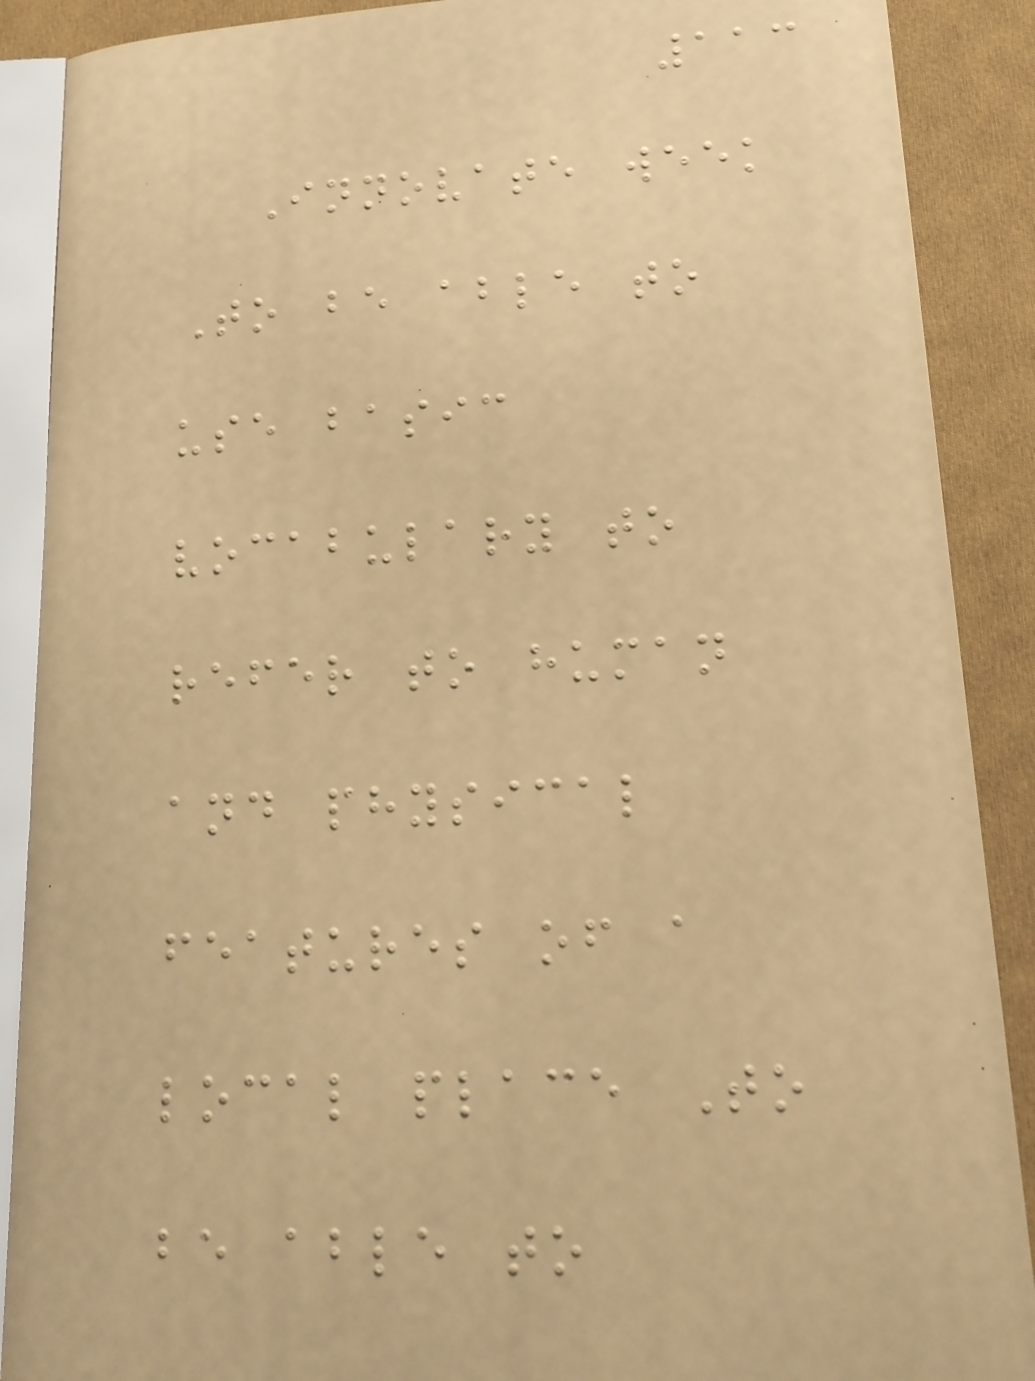113
Innovate week
To be able to
use basic
vocabulary to
refer to human
and physical
features of a
local place To
be able to
